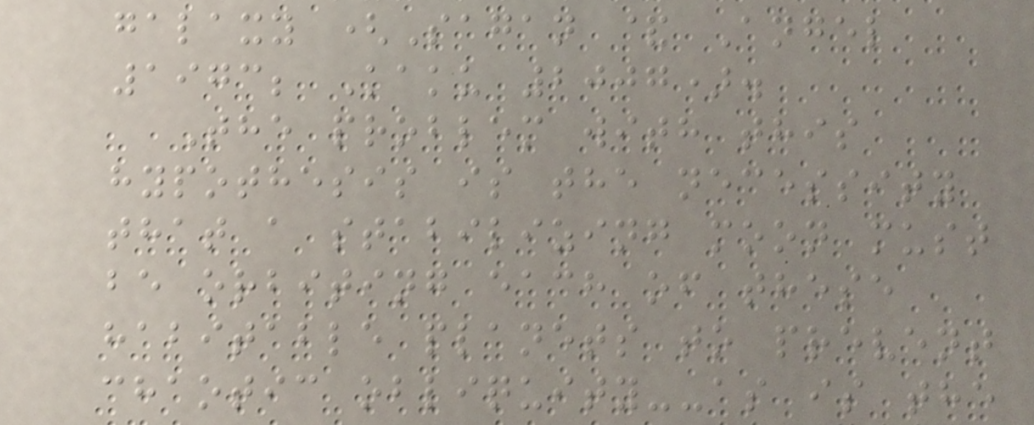galaxy (Sagan & Angel
1973; Kaku 2007).
The problem with this
hypothesis is the necessity
that a stabilizing moon must
be orbiting each of these
habitable planets to prevent
chaotic obliquity--as is the
